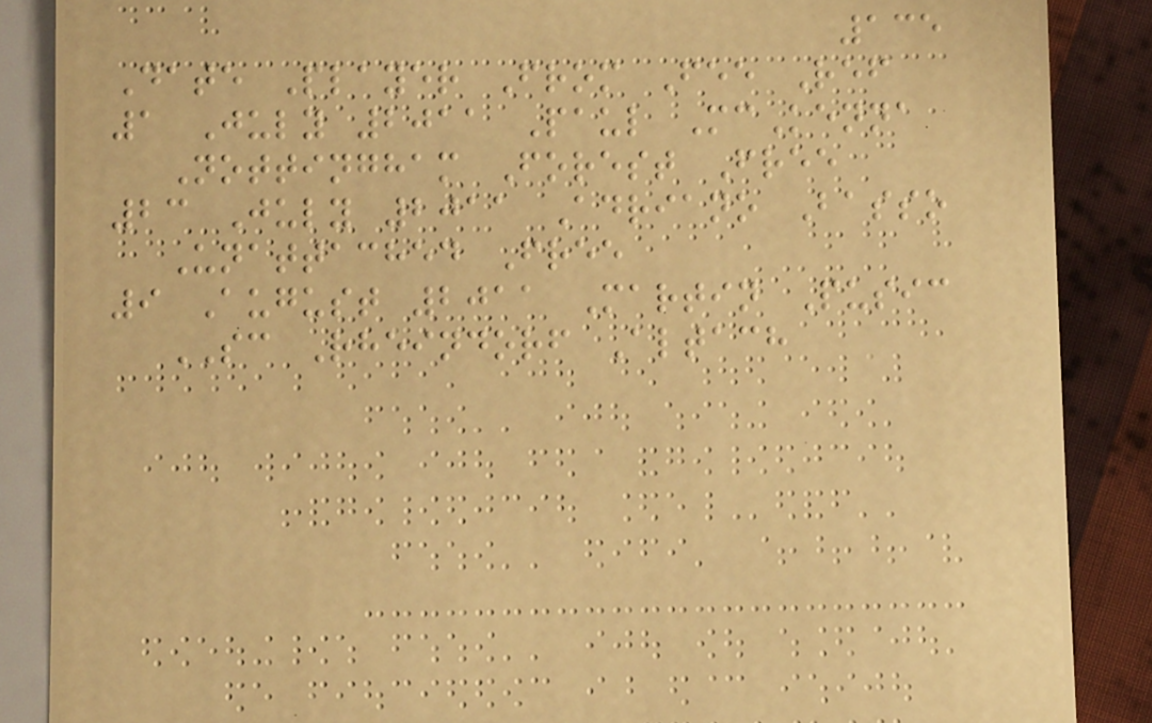135
Date Player From Fee Ref
1 July 2011 Paul McKenna
Nottingham Forest Free
23 July 2011 Adriano Basso
Unattached Free
9 August 2011 Martin Pusic
SC Rheindorf Altach
